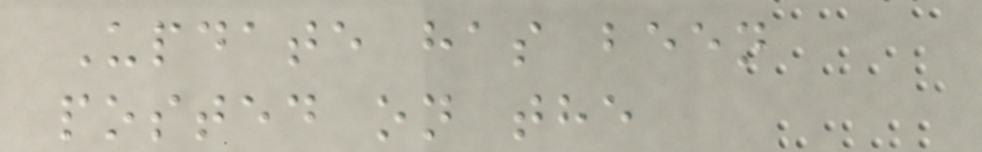Update has been
posted on the
